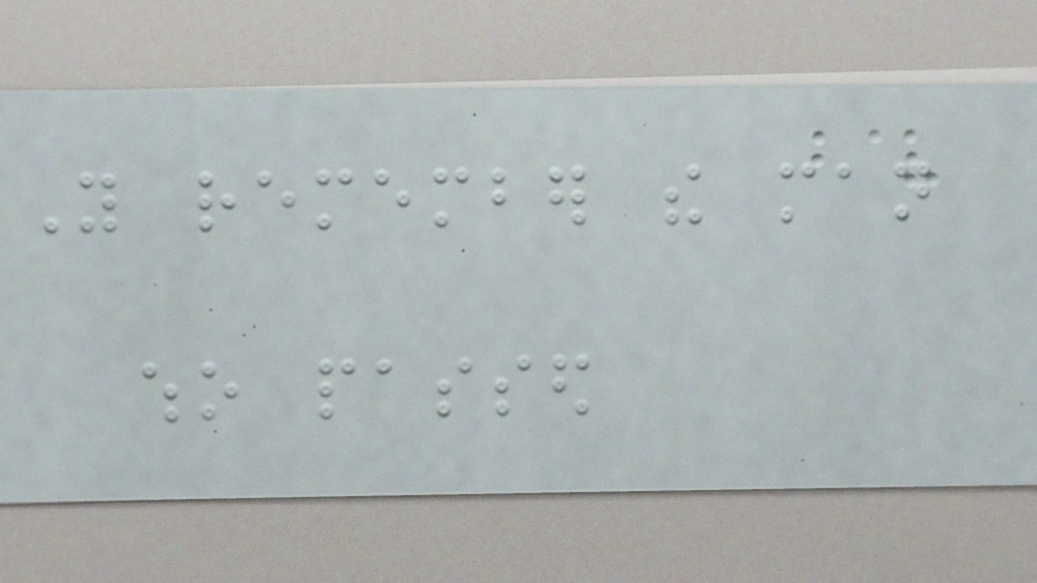You remember the man
who passed
